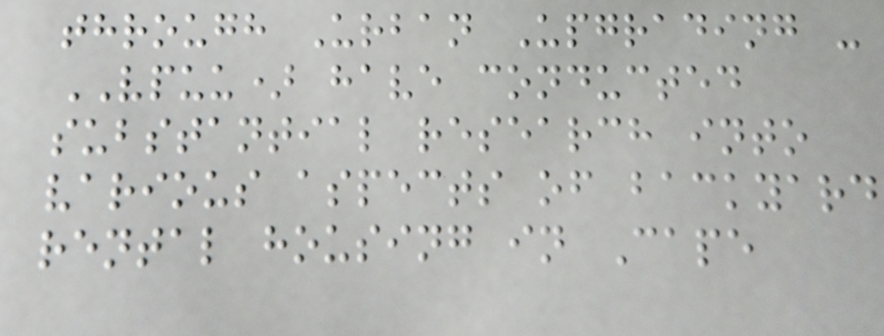through Urban Upgrading -
VPUU) have conducted
substantial research into
various aspects of backyard
rental housing in Cape
